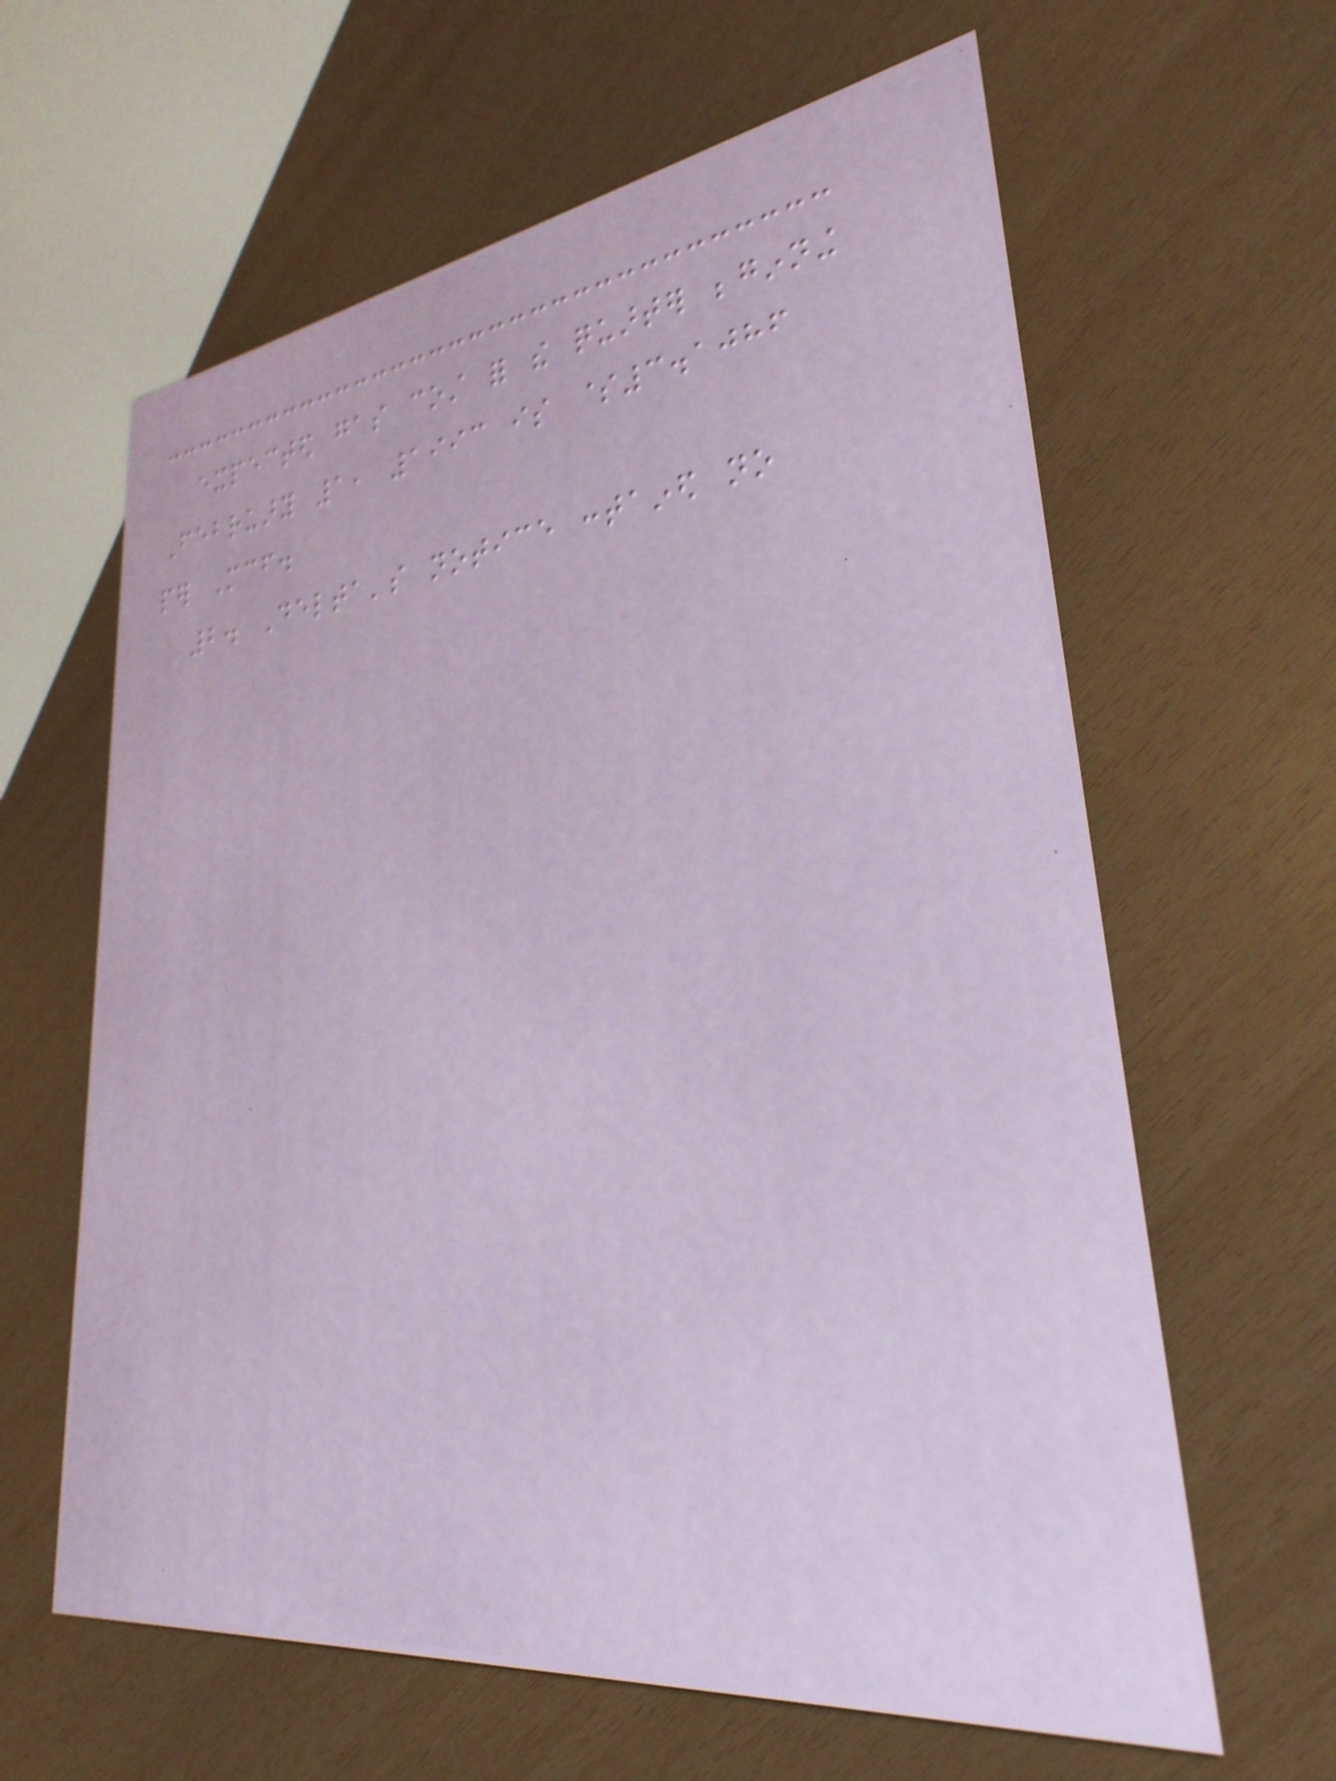expected gas cost for the quarter beginning
February 1, 1993 is $3.1086
per Mcf.
2. Delta's notice contained no
